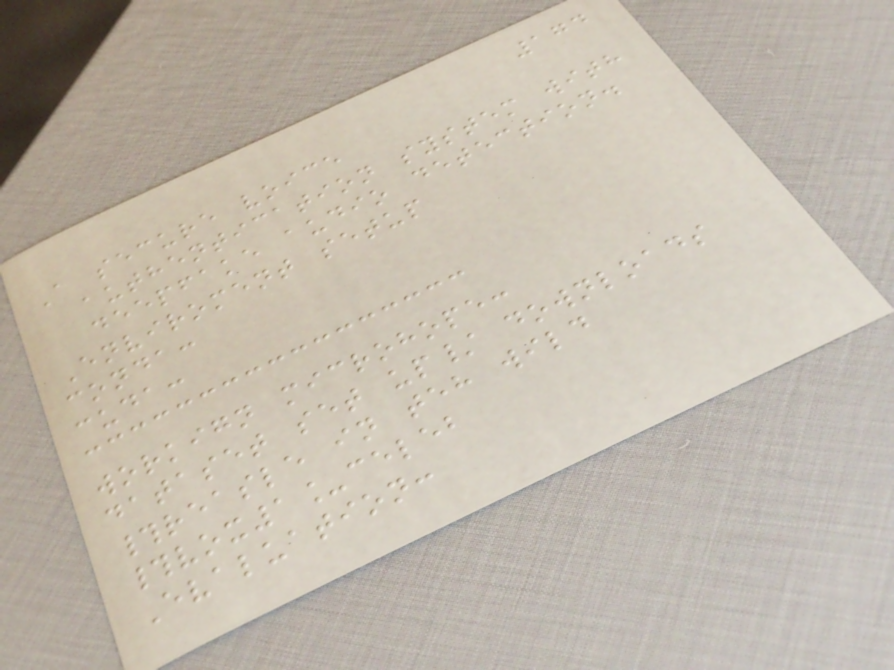174
A secure voice
authentication system with
deepfake audio detection.
Enviroment setup
conda:
cuda:
workign microhope:
dataset set up/ downloads
#reasle in teh wild
#vox1_celeb
Evaluation:
